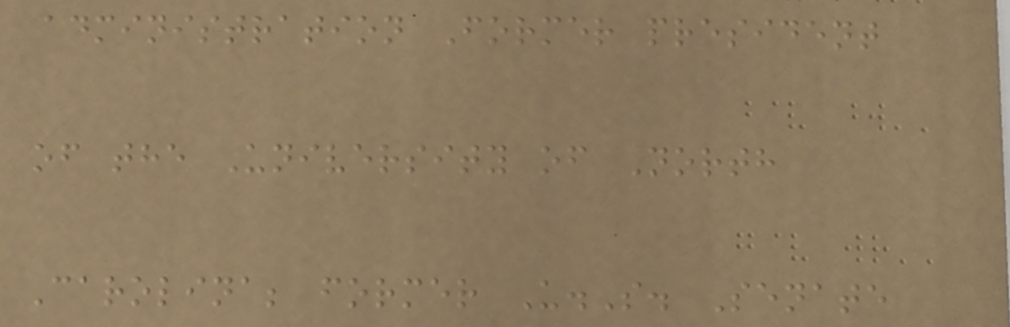administration Former president
of the University of North
Carolina; former U.S. Senate
